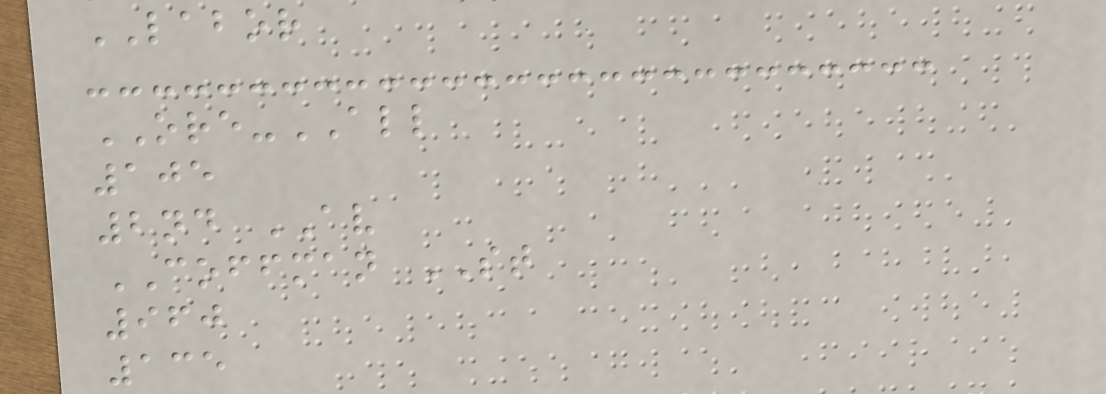LABOR
ORE-ALL
105
2nd AV
COFFMAN ST
960
135
